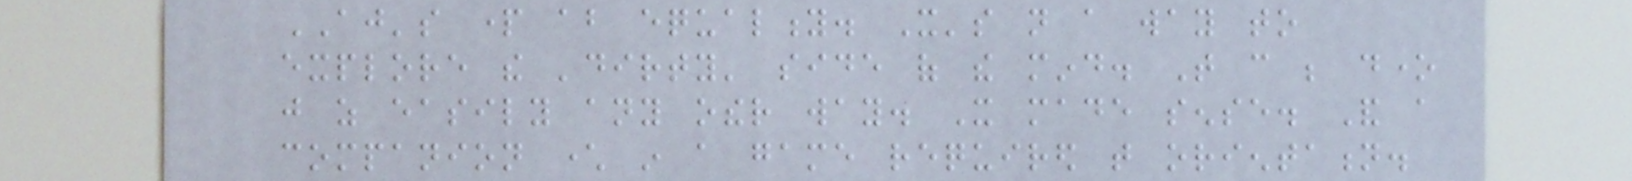AJ's part about equality. It's not a way to
explore the 'dirty' side of the mind. That can be done
just as easily any other way. It made sense. And a
companion character in a game required that orientation.
